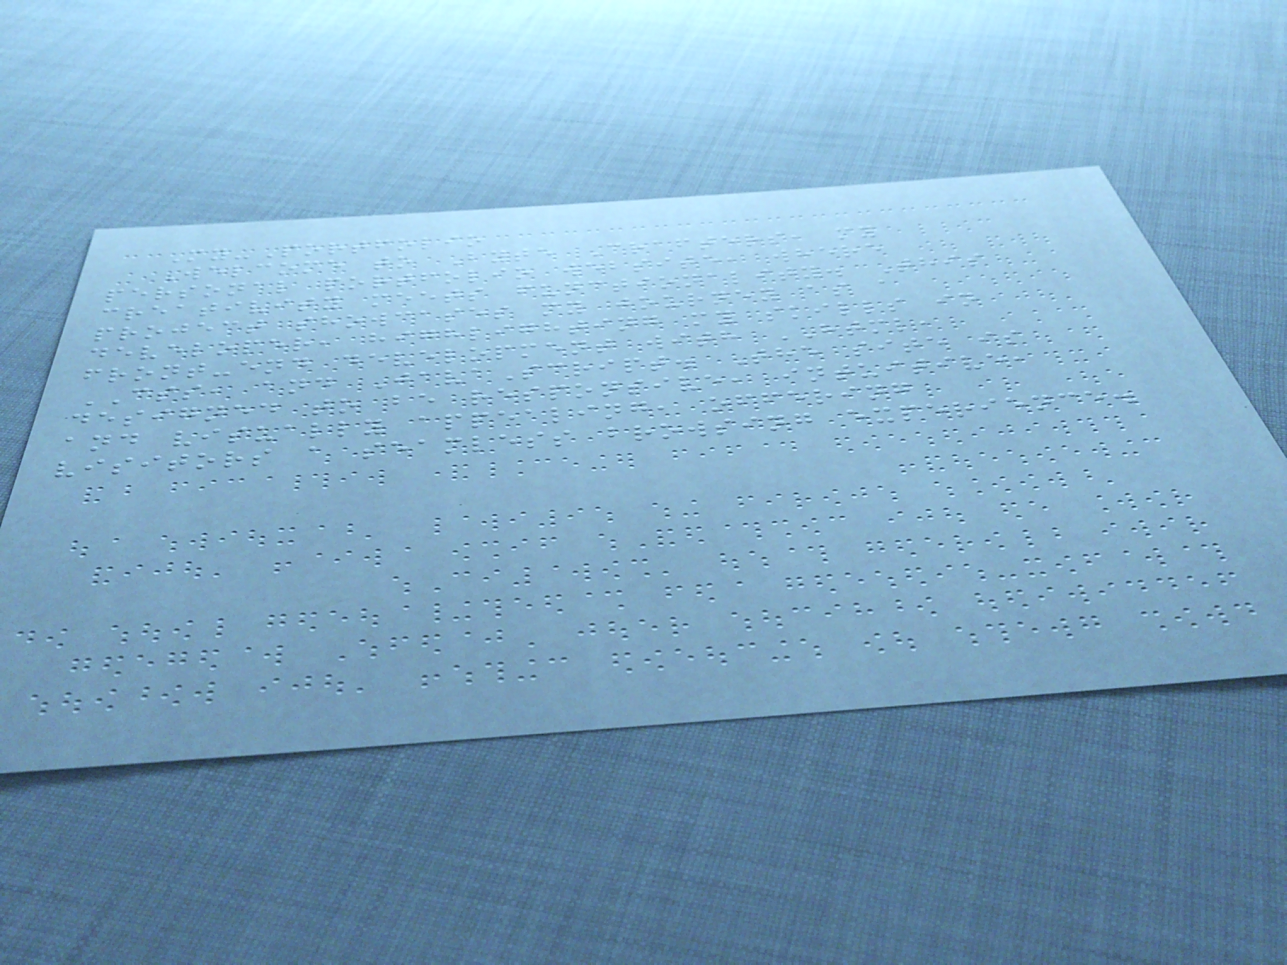My-Portfolio
Welcome to Byte Crafters, my
personal portfolio website, where
creativity meets functionality. This
project showcases my journey as a
developer, highlighting my skills in
front-end development with HTML,
CSS, and JavaScript. The site is
designed to be responsive, intuitive,
and visually appealing, offering
visitors a seamless browsing experience.
